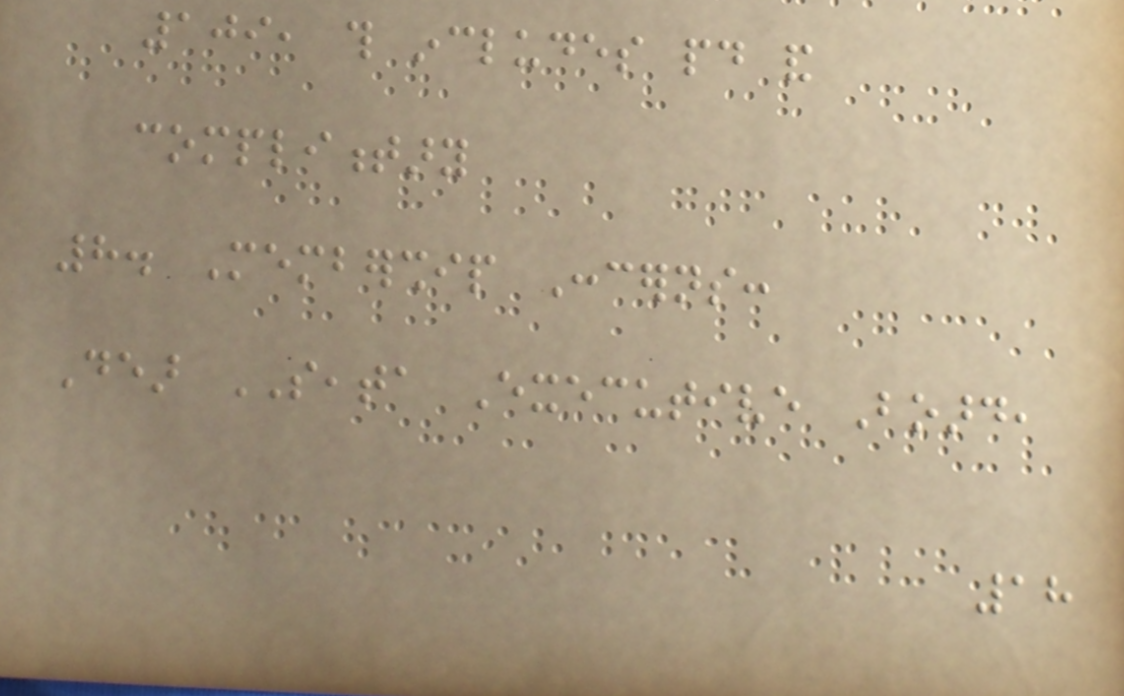109, this includes paid and
complimentary
8. Membership Concerns:
Dear SEATA Executive Board,
18
